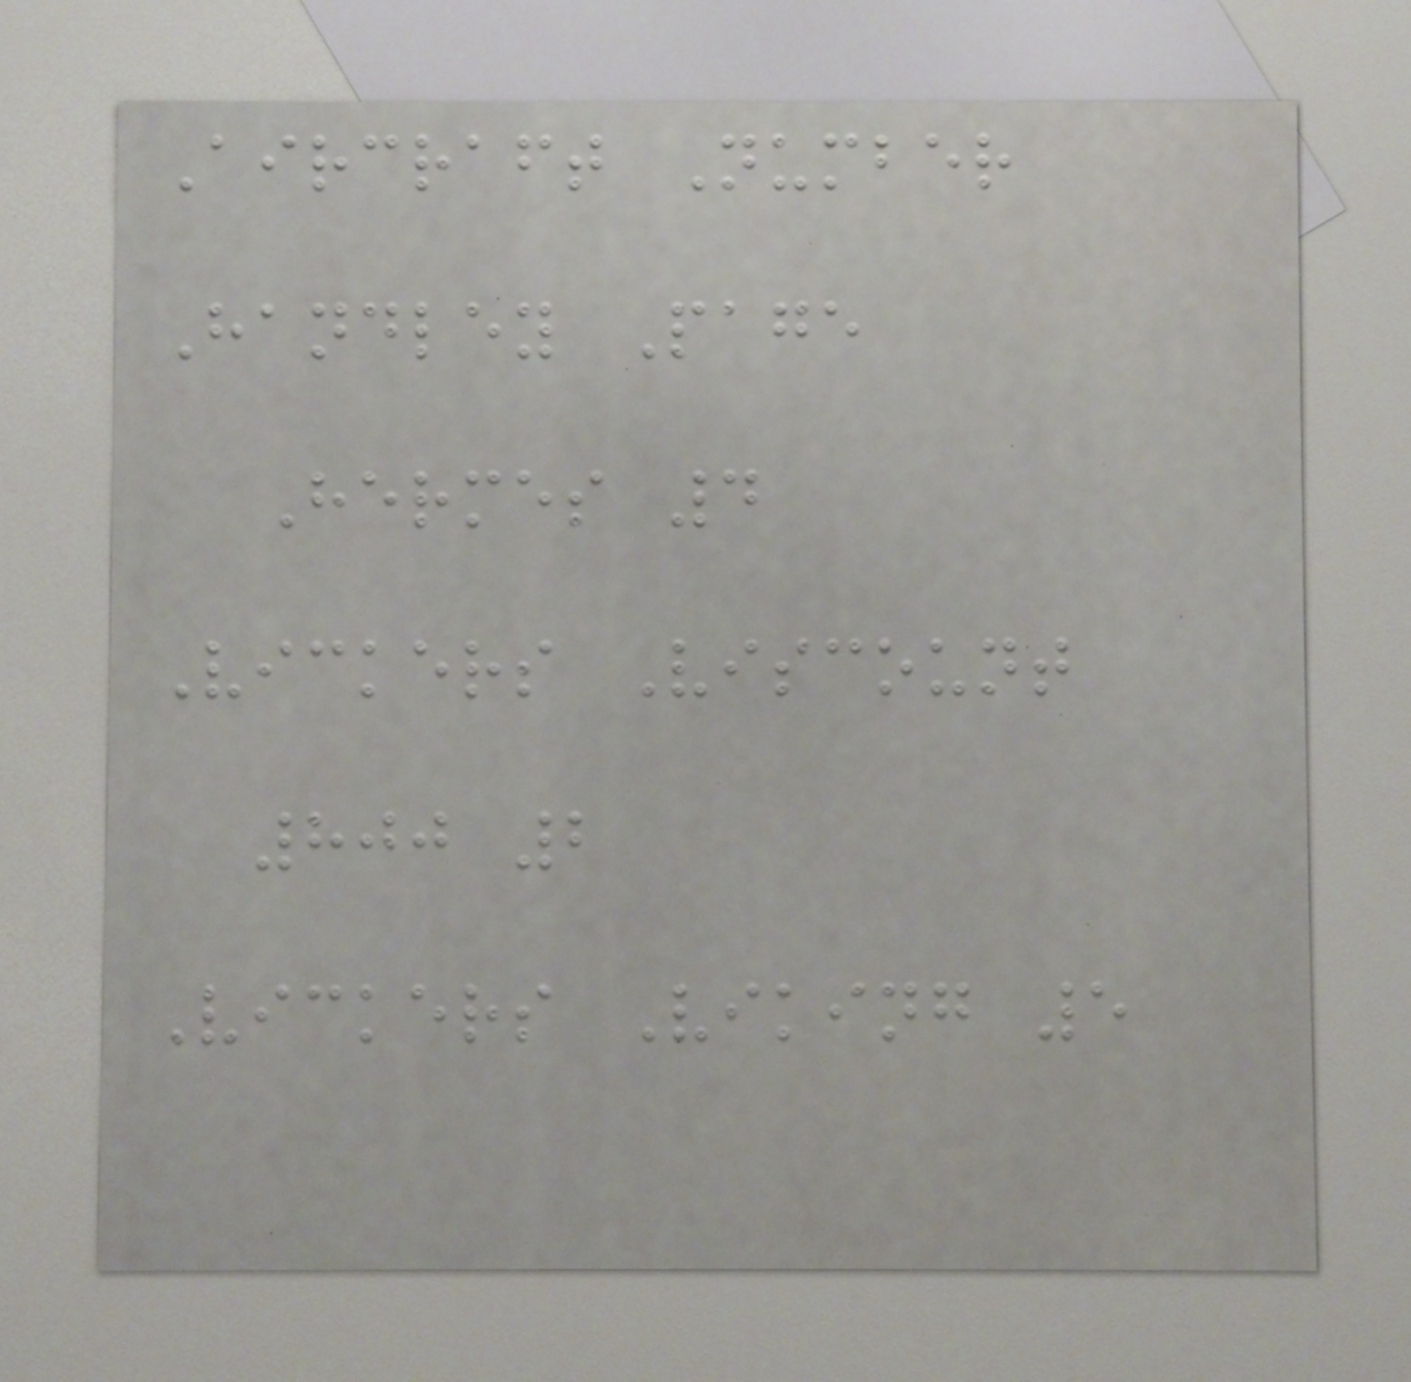Aircraft Number
Handley Page
Hermes 4
Vickers Viscount
800 2
Vickers Viking 5
